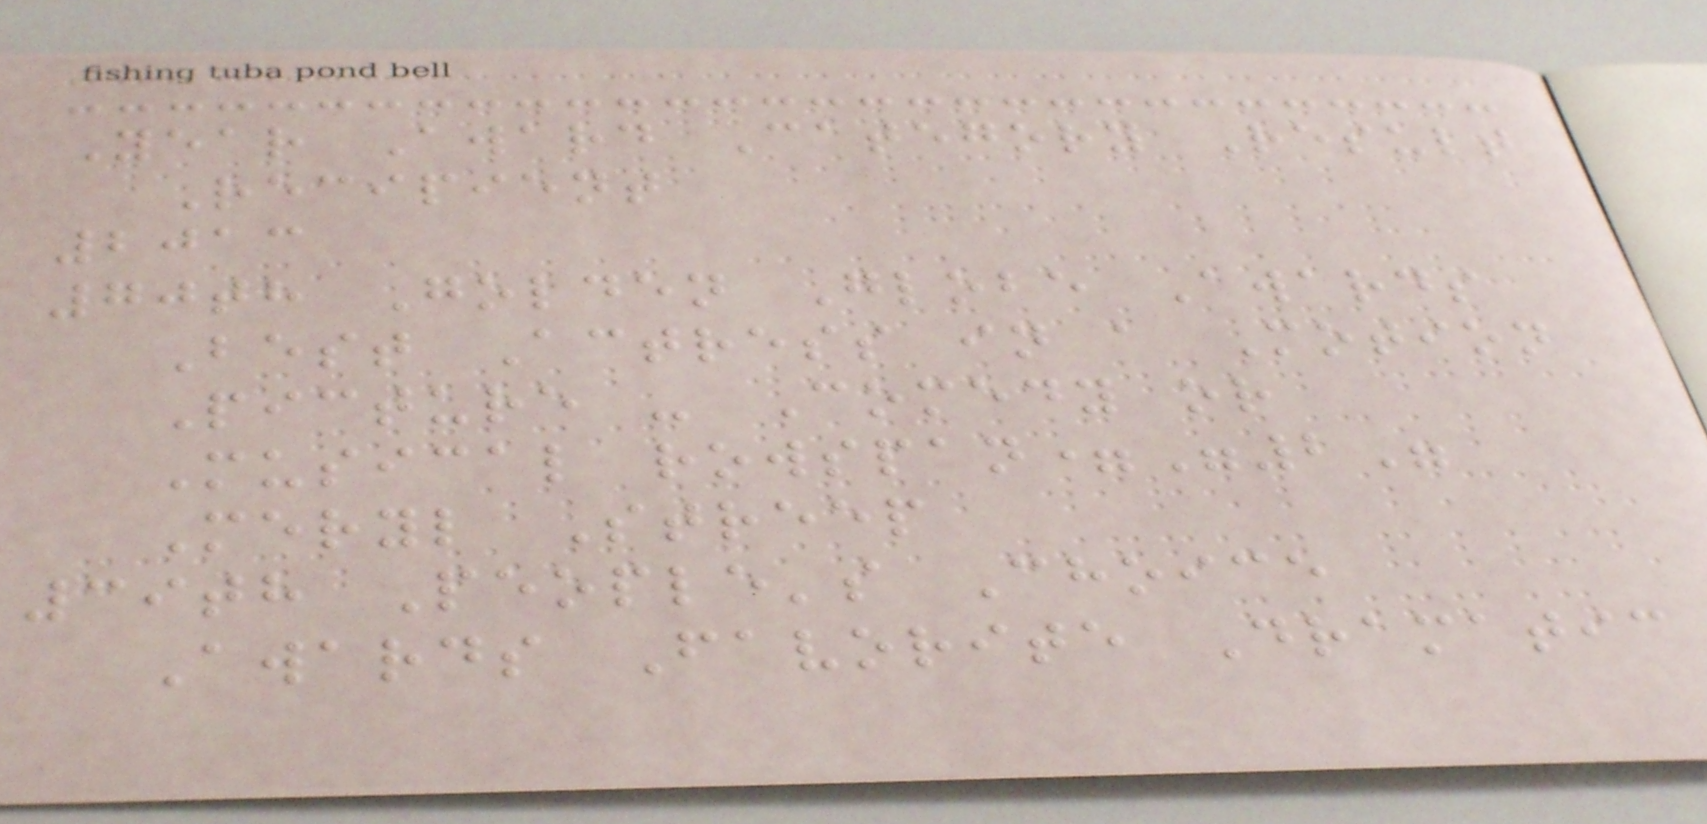Year Award Category Result
Recipient
2013
70th Golden Globe Awards
Best Actress in a Motion
Picture - Comedy or
Musical rowspan="2"
Meryl Streep
39th People's Choice
Awards Favorite Dramatic
